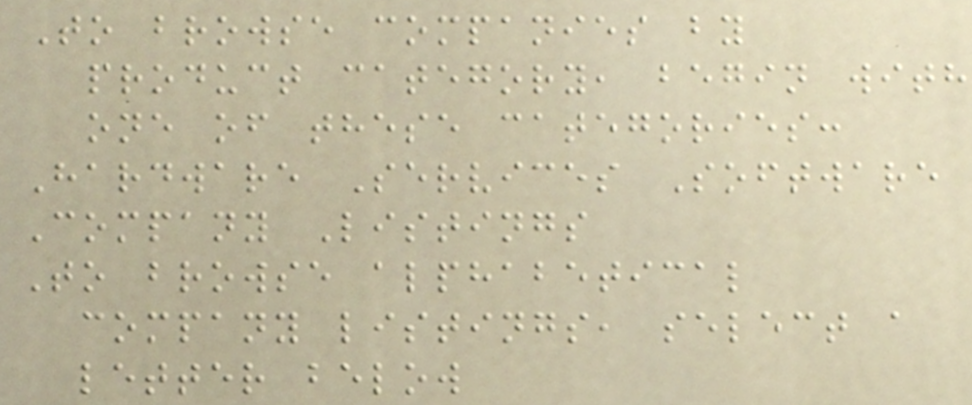To browse companies by
product category, begin with
one of these categories:
Hardware Services Software
Company Listings
To browse alphabetical
company listings, select a
letter below
